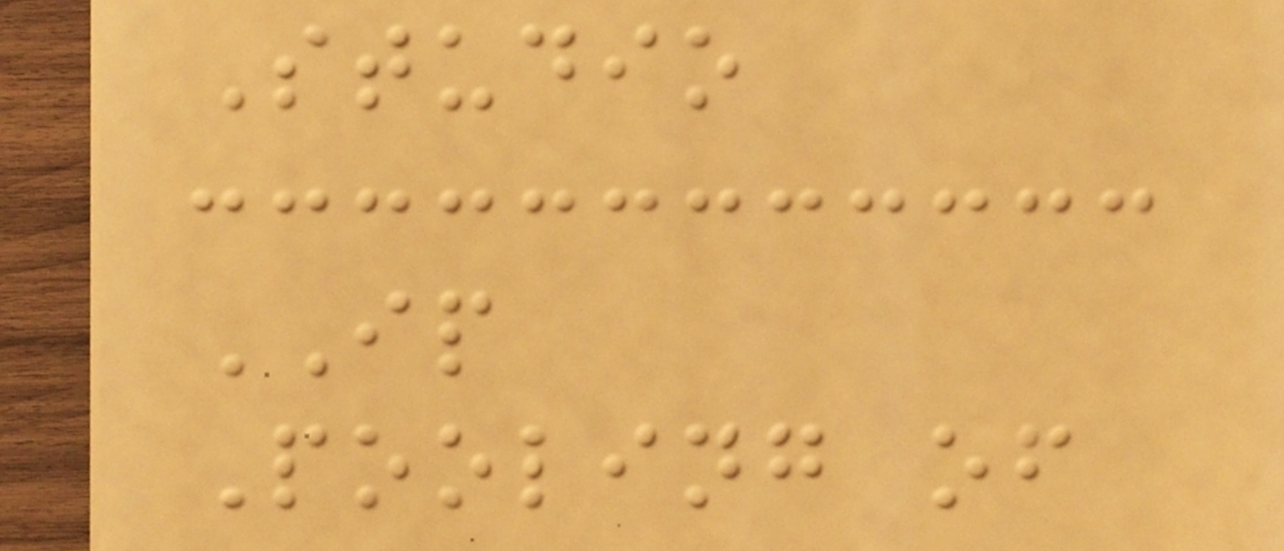Studio
IP
Pooling of
